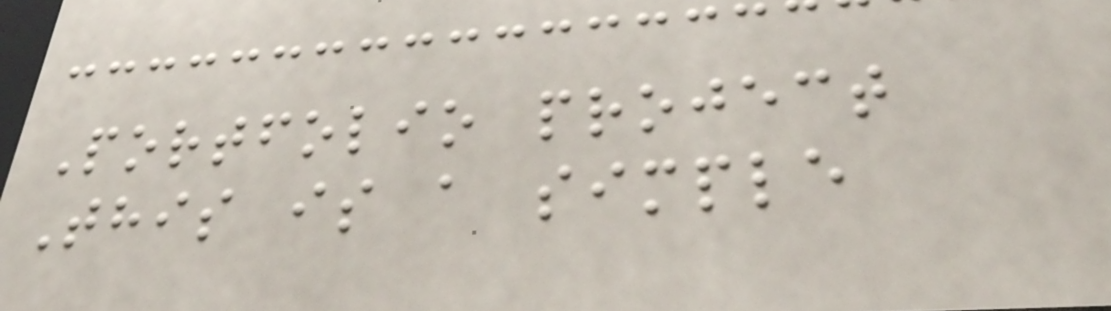Portfolio project
This is a simple
